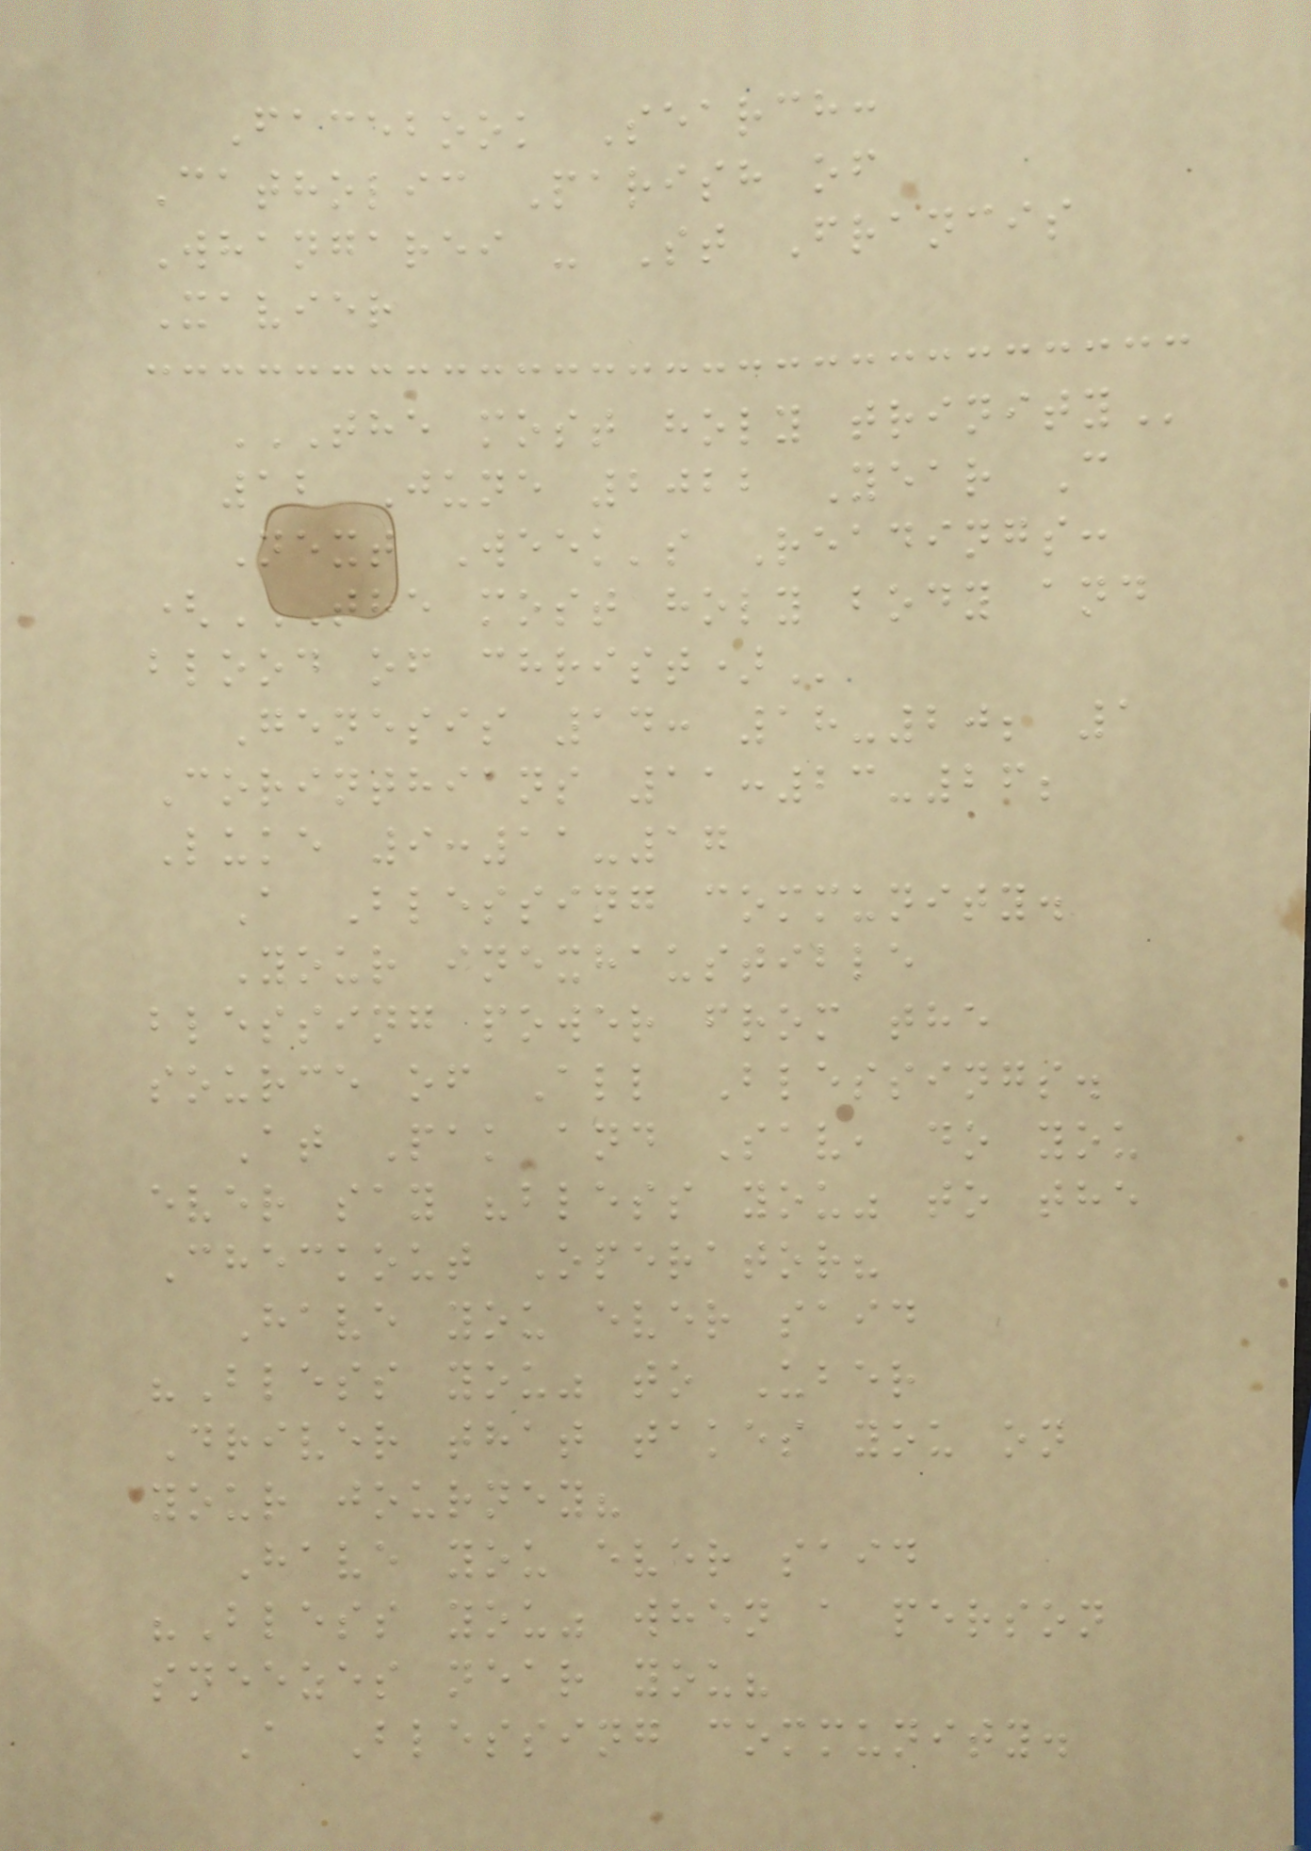Facebook Search:
Catholic Parish of
Whangarei - St Francis
Xavier
THE MOST HOLY TRINITY
12 June 2022 Year C
Next Week's Readings:
(THE MOST HOLY BODY AND
BLOOD OF CHRIST)
Genesis 14: 18-20; 1
Corinthians 11:23-26;
Luke 9:11-17
A Blessing community.
Your inexhaustible
blessing power from the
source of All Blessings.
At Pak and Sav, do you
ever say "bless you" to the
Checkout Operator?
Have you ever said
"Bless you" to Uber
Driver that takes you on
your journey?
Have you ever said
"Bless you" when a person
sneezes near you?
A Blessing community.
